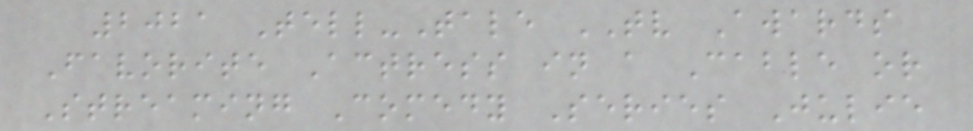2021 Tell-Tale TV Awards
Favorite Actress in a Cable or
Streaming Comedy Series Julie
